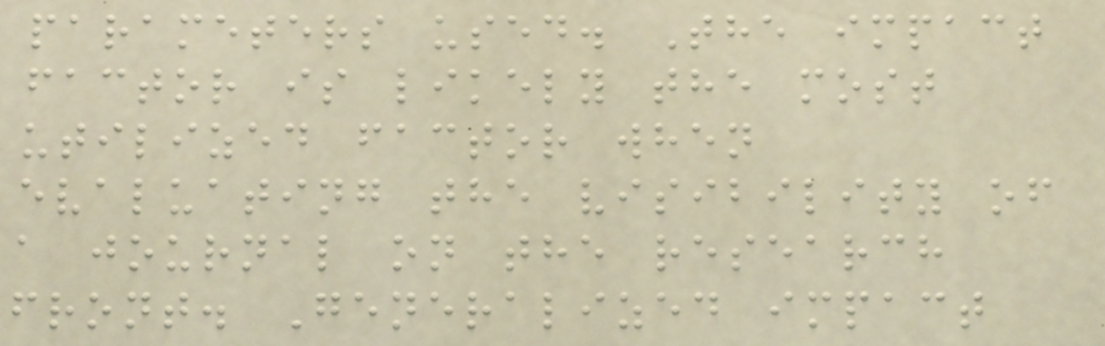parameters used. The impact
factor is likely the most
utilized factor when
evaluating the visibility of
a journal on the research
front. Generalized impact
